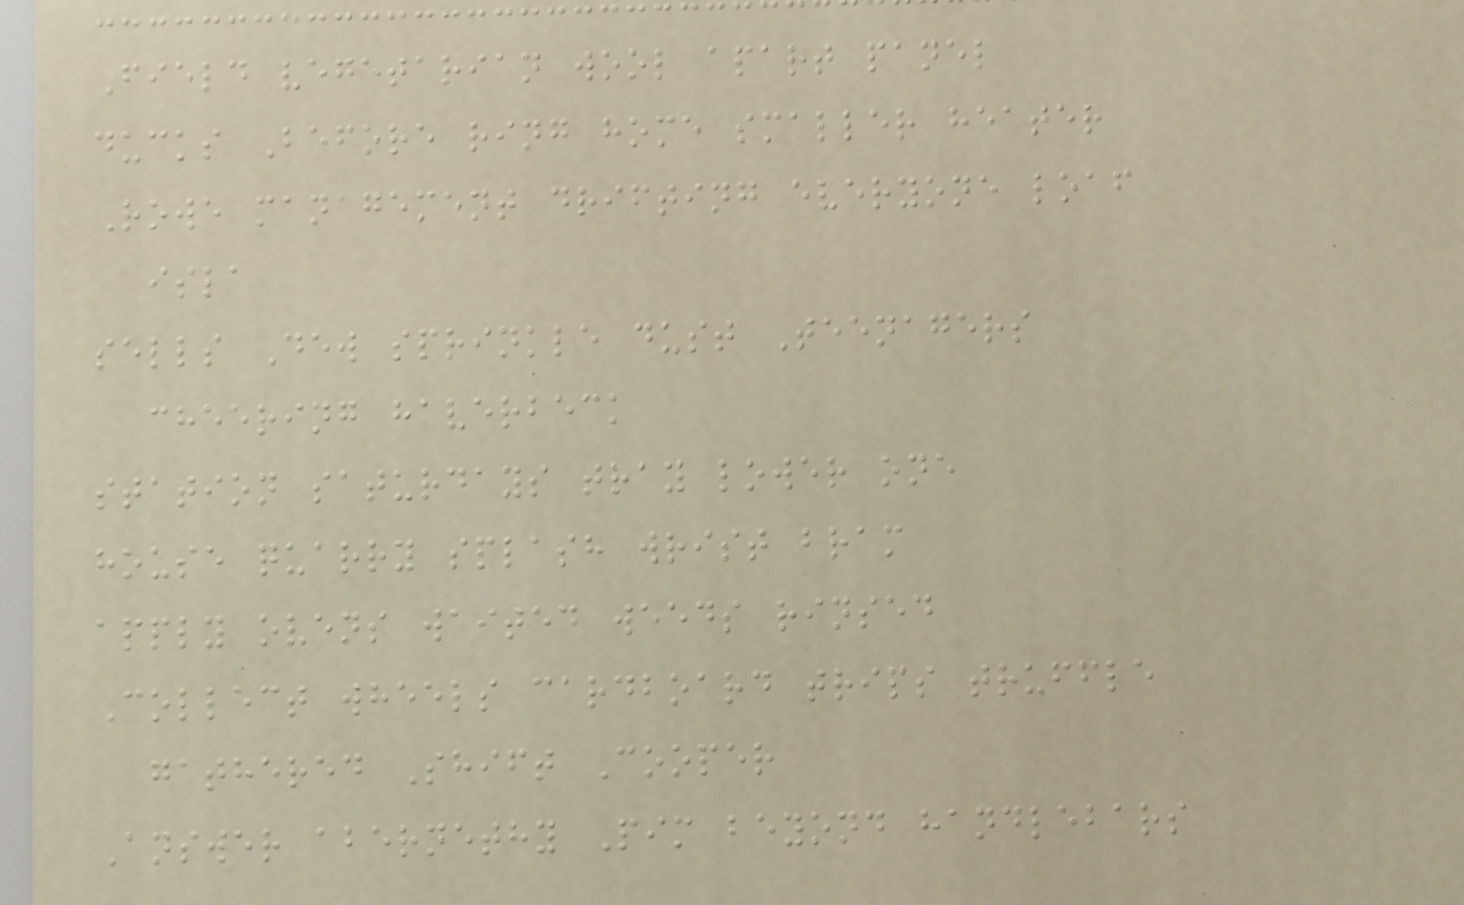Field vegetarian wool apart panel
ducks Before ring home smaller heater
Rowe management drifting everyone loaf
isla
sells Dew sprinkle dust Teenagers
cheering haverbeck
station saturdays tray lower one
house quarry splash wrist bram
apply ovens waited weeds rinsed
Collect wheels cardboard trips truffle
gathered Shift Cooper
Answer abernethy Pim beyond handlebars
